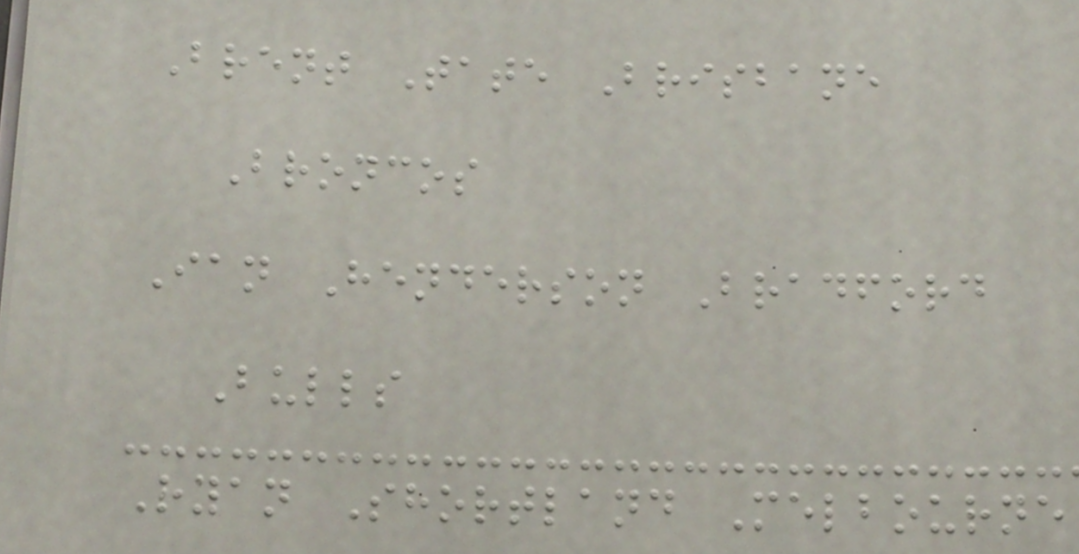Brent Tate Brisbane
Broncos
Ian Henderson Bradford
Bulls
Ryan Shortland Melbourne
